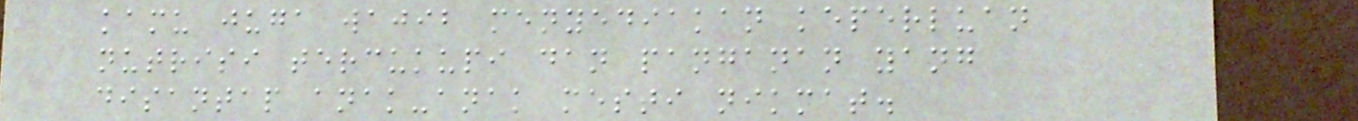kamu juga wajib menyediakan keperluan
nutrisi tercukupi dan panganan yang
disantap anak-anak mesti nikmat.
